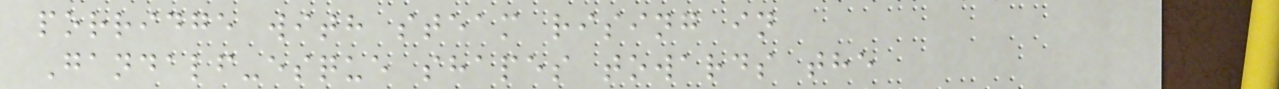porridge with steam rising in
Gandalf-esque shapes towards the
